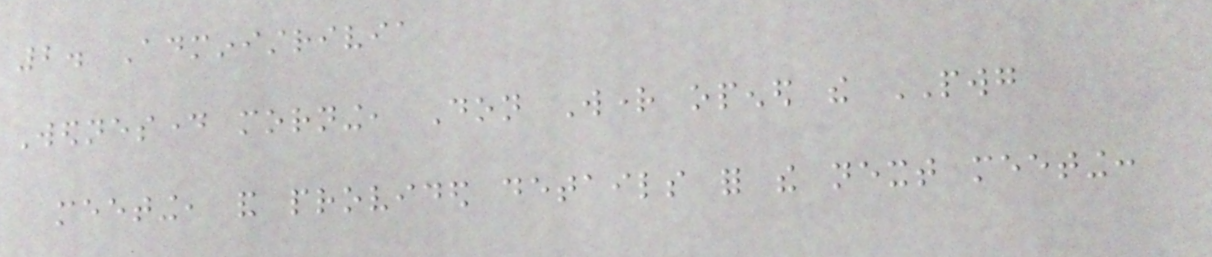2. Administrivia
Wednesday morning, Don Wright opened the PWG
meeting, and provided details for the next meeting:
